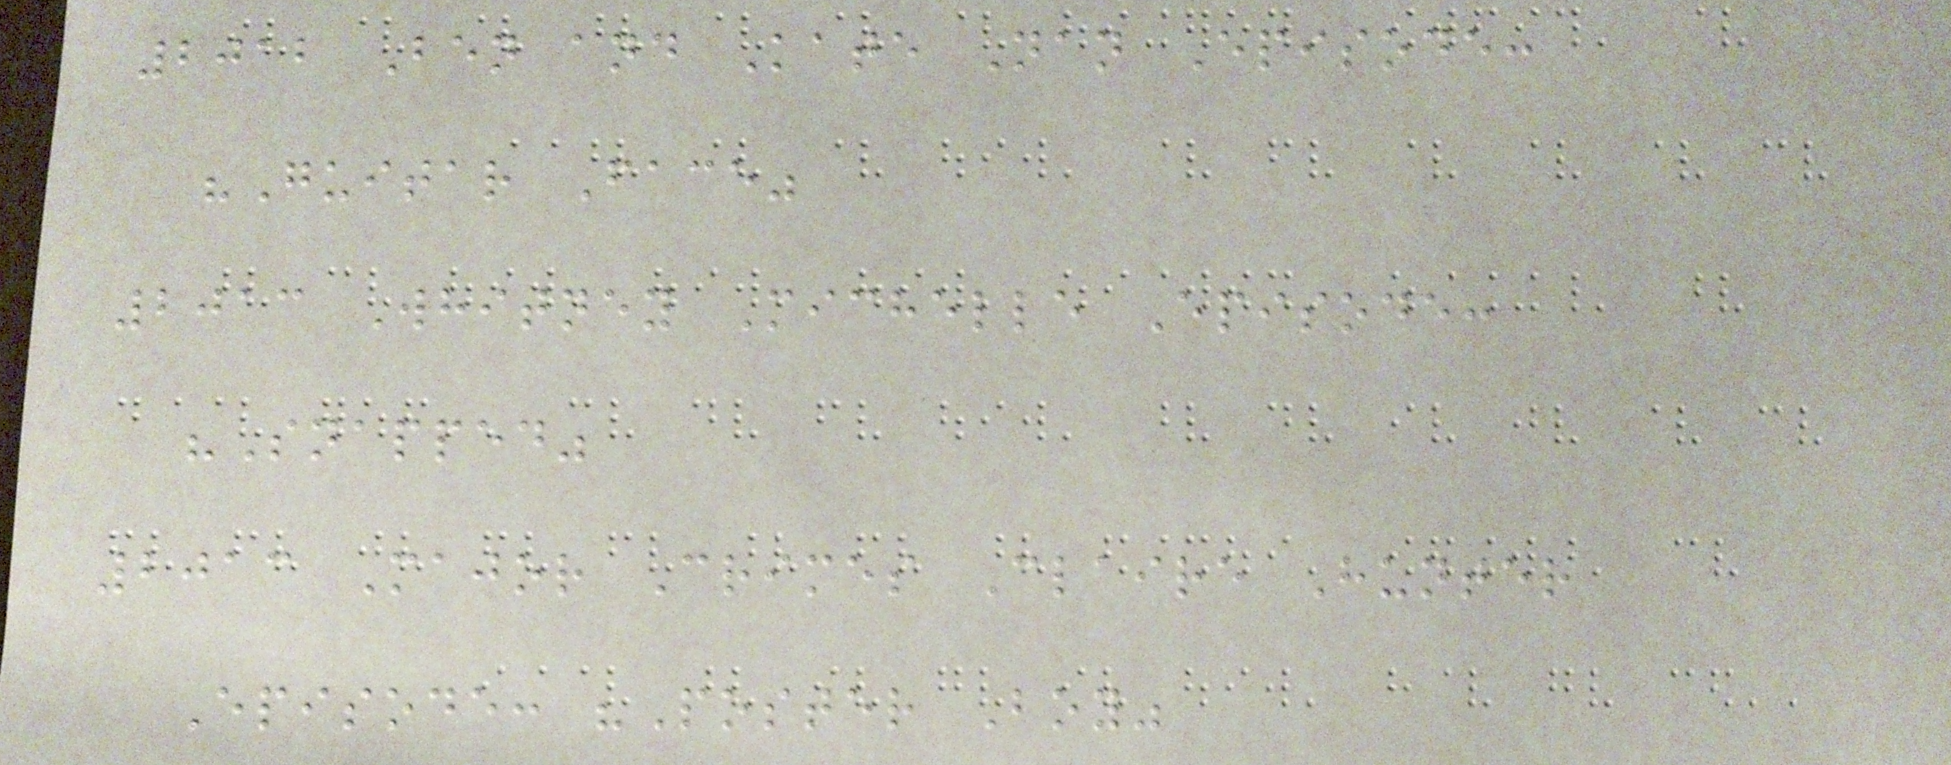2012 Ben and Kate Nan Episode:
"Guitar Face"
2013 Whitney Michelle Episode:
"Snapped"
2013 Major Crimes Claire Hunter
Episode: "Poster Boy"
